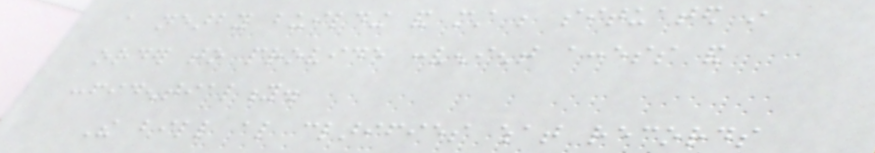a nearby building and must be situated in
order to provide convenient access and
confidentiality.
The bill also clarifies what records
